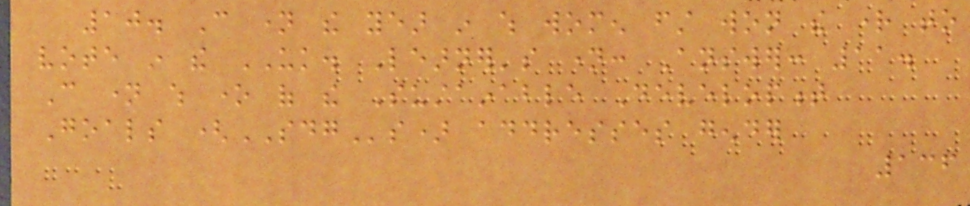10. Can name the year in which women first won the right to
vote in the UK. Learner's name: Answer: 11.
Can name which one of the Sustainable Development
Goals (SDGs) addresses gender
136
